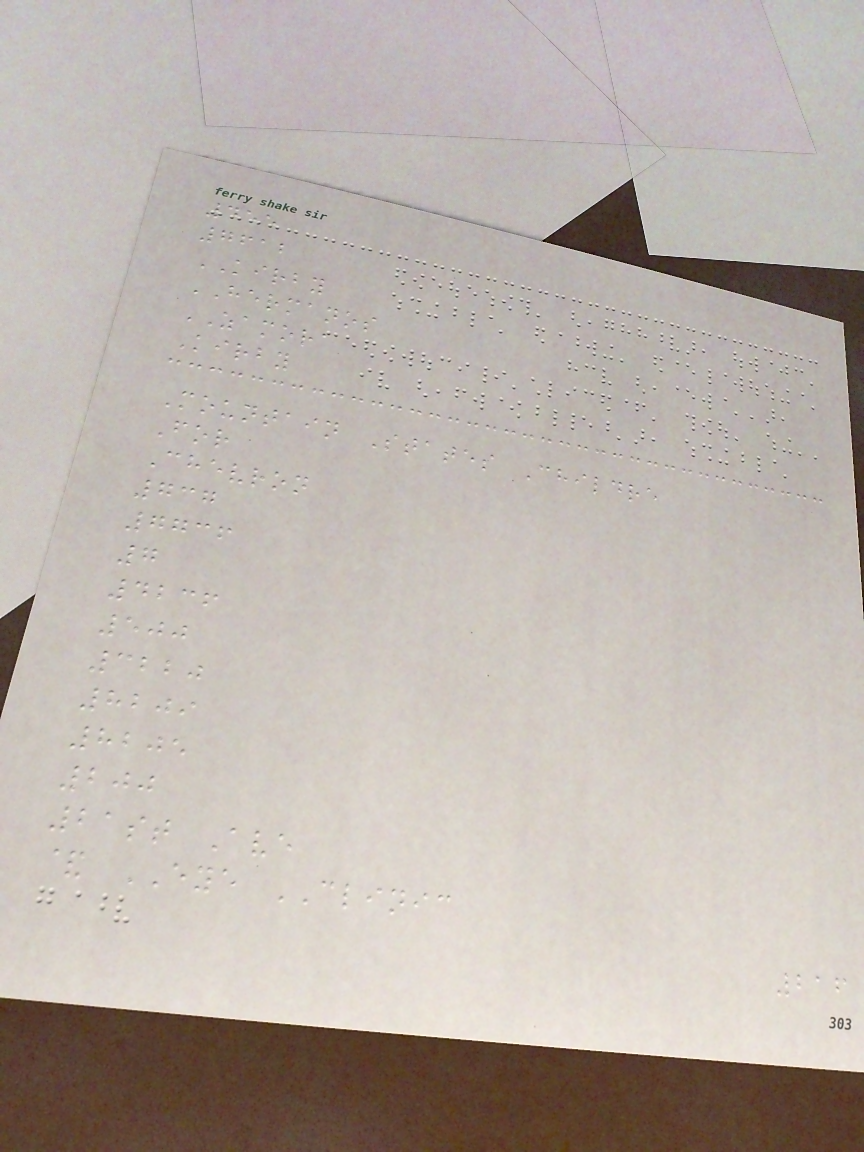455
7612
KIRBY
HERMANOS
ZAMORA
Kirby
Mountain States Childre
For
Chevron
737
7736
7
4236
500
3220
8209
8205
200
21st Ave
& EYE CLINIC
216
